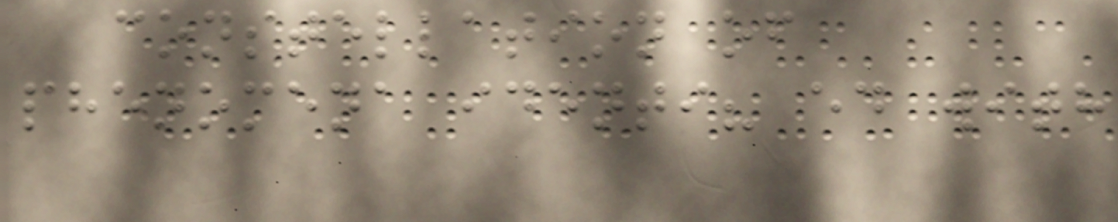constellation of
phenomena identi? ed with
